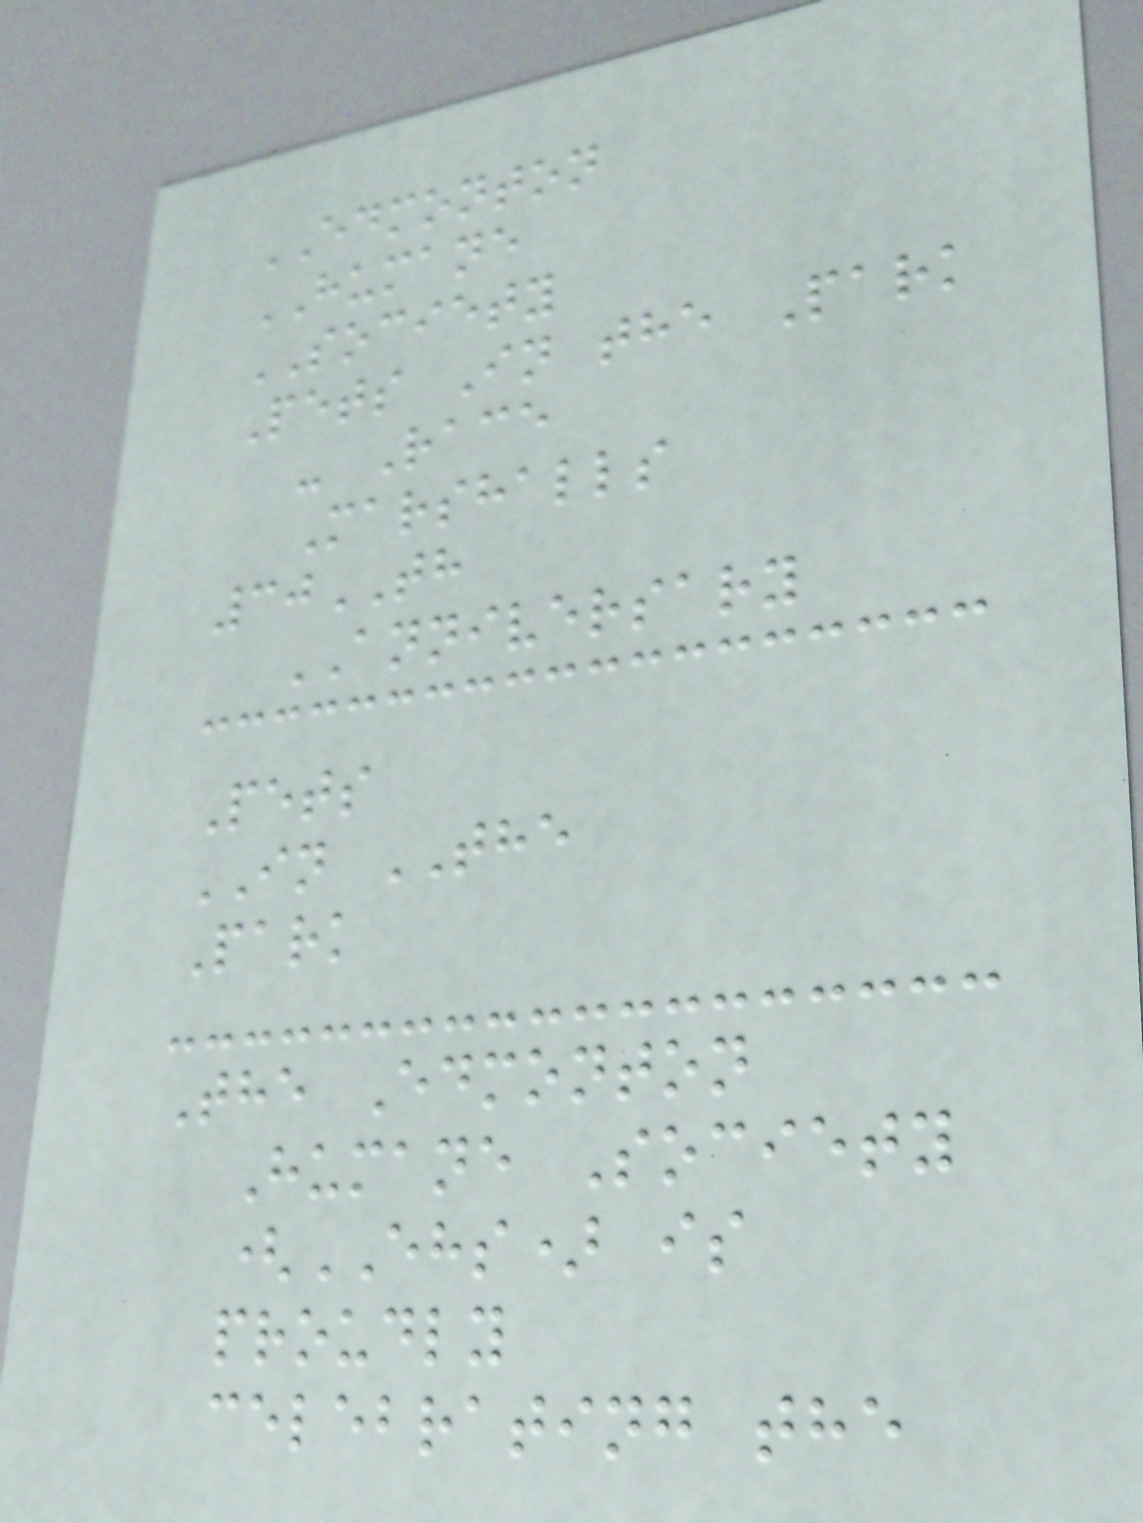EDMONTON
HUMANE
SOCIETY
Pets In the Park
- Race
Marshalls
30TH
ANNIVERSARY
Pets
IN THE
Park
The Edmonton
Humane Society
(EHS) is
proudly
celebrating the
